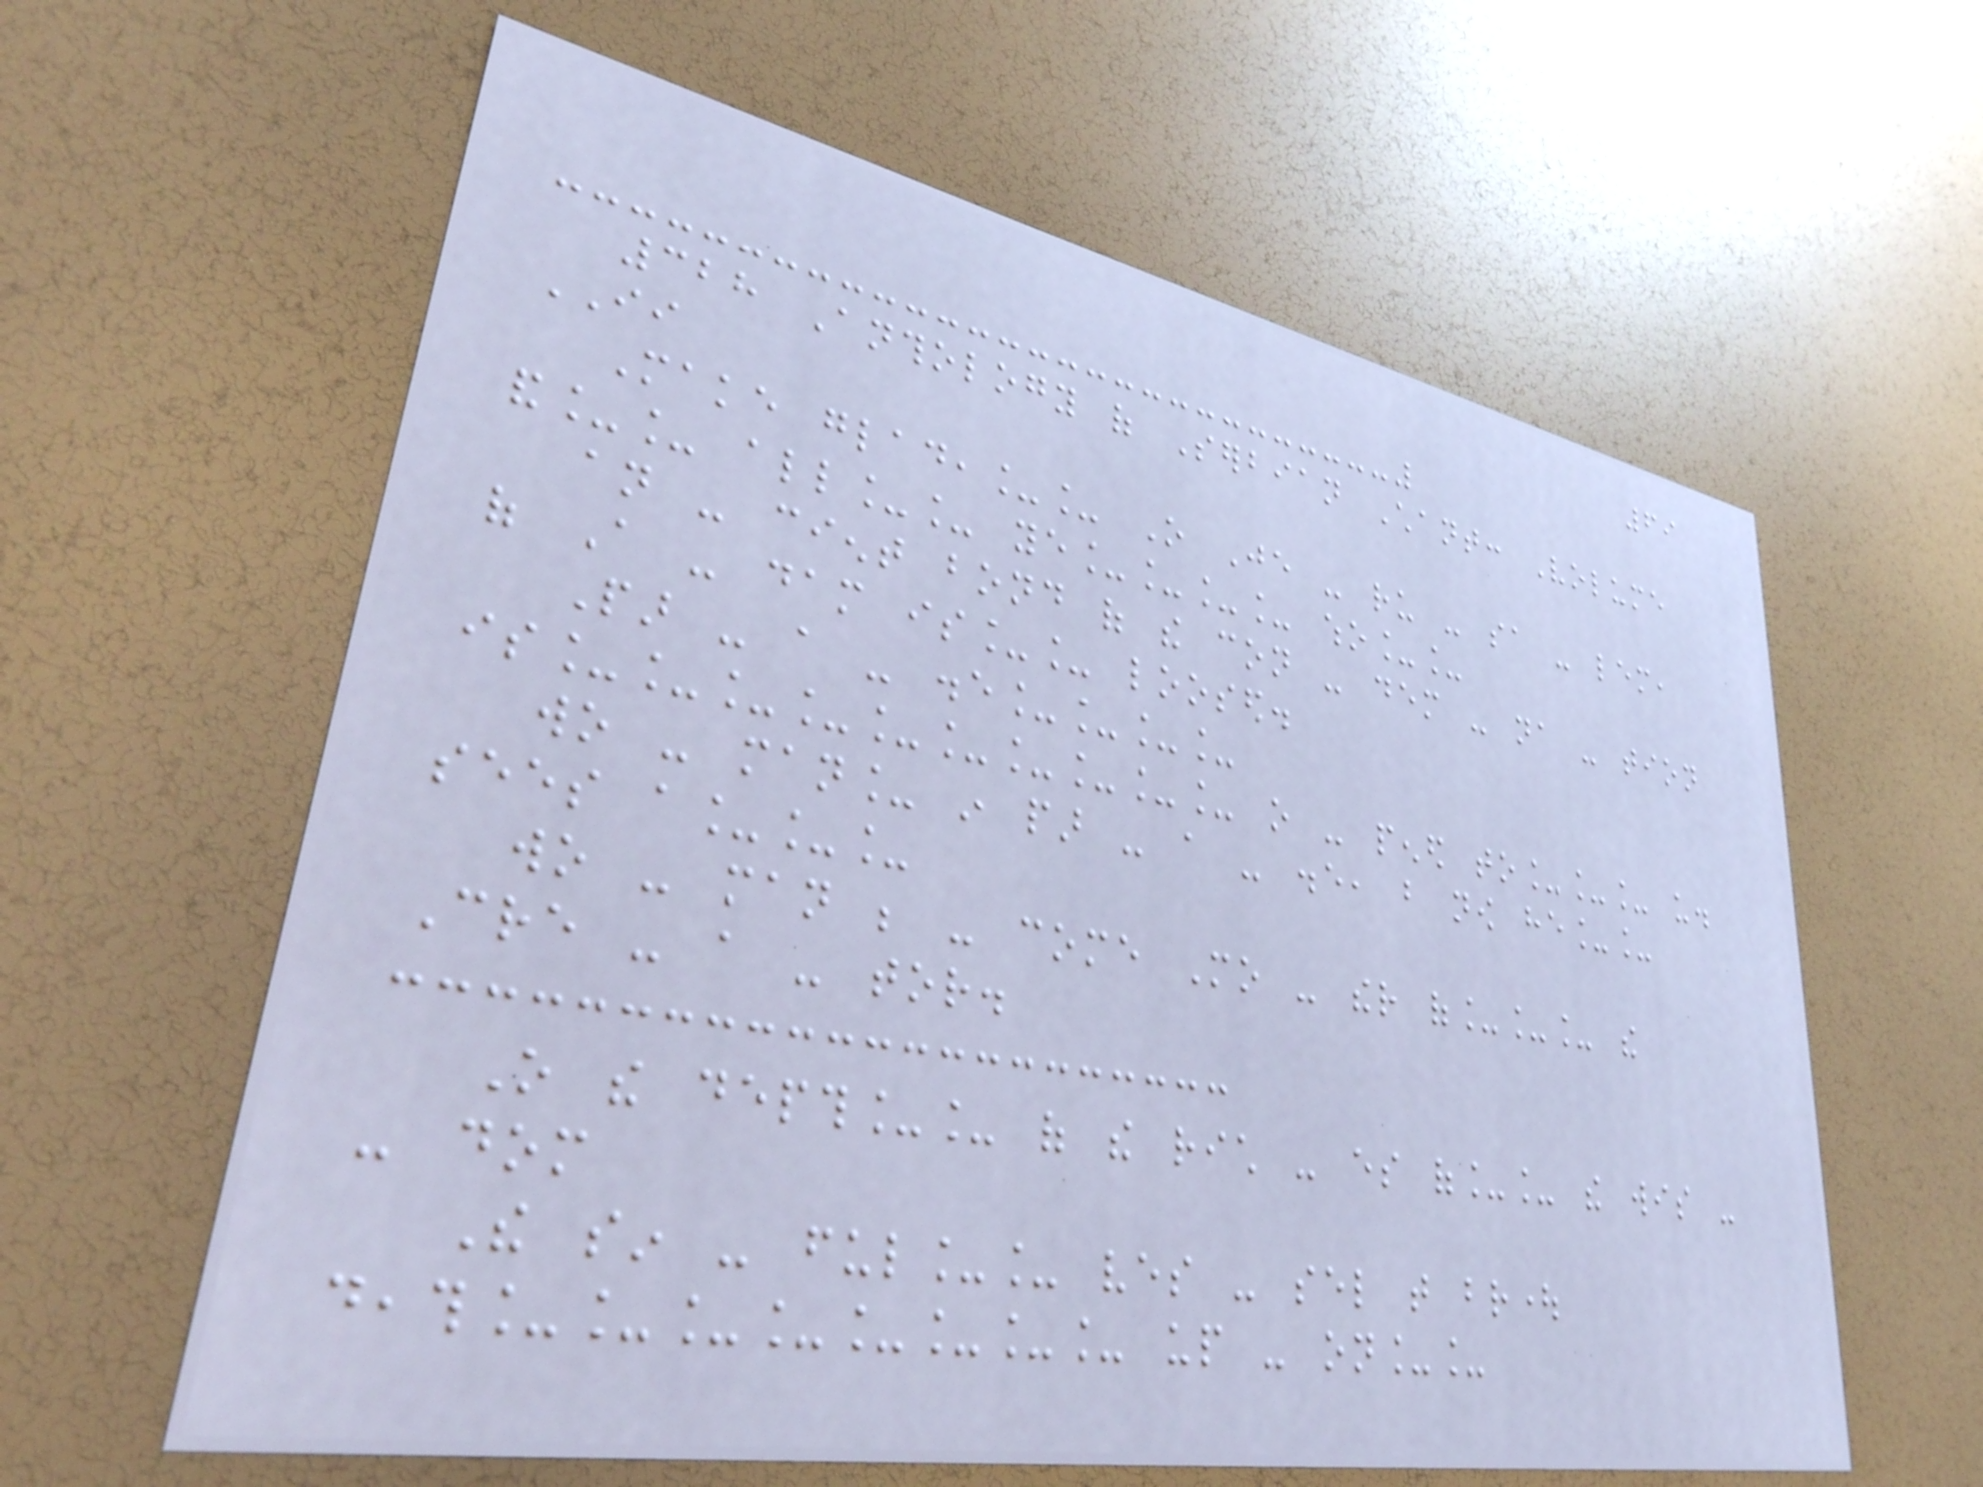69
328 Anthology of Serbian Chant: Volume
II
Make glad,__ O Je - ru - sa - lem,
and__ all__ ye____ who__
an - cient bond of the con - dem - na - tion
of A - dam is__ loosed.
Par - a - dise____
is__________ o - pened to___ us.
wo - man_ in par - a - dise, but now he__
sees a___
wo - man be - come Mo - ther of___ the
Cre - a - tor.
O the depth__ of the rich - es of__ the wis -
- dom
The sin - ful__ ves - sel that brought
death________ up - on__
